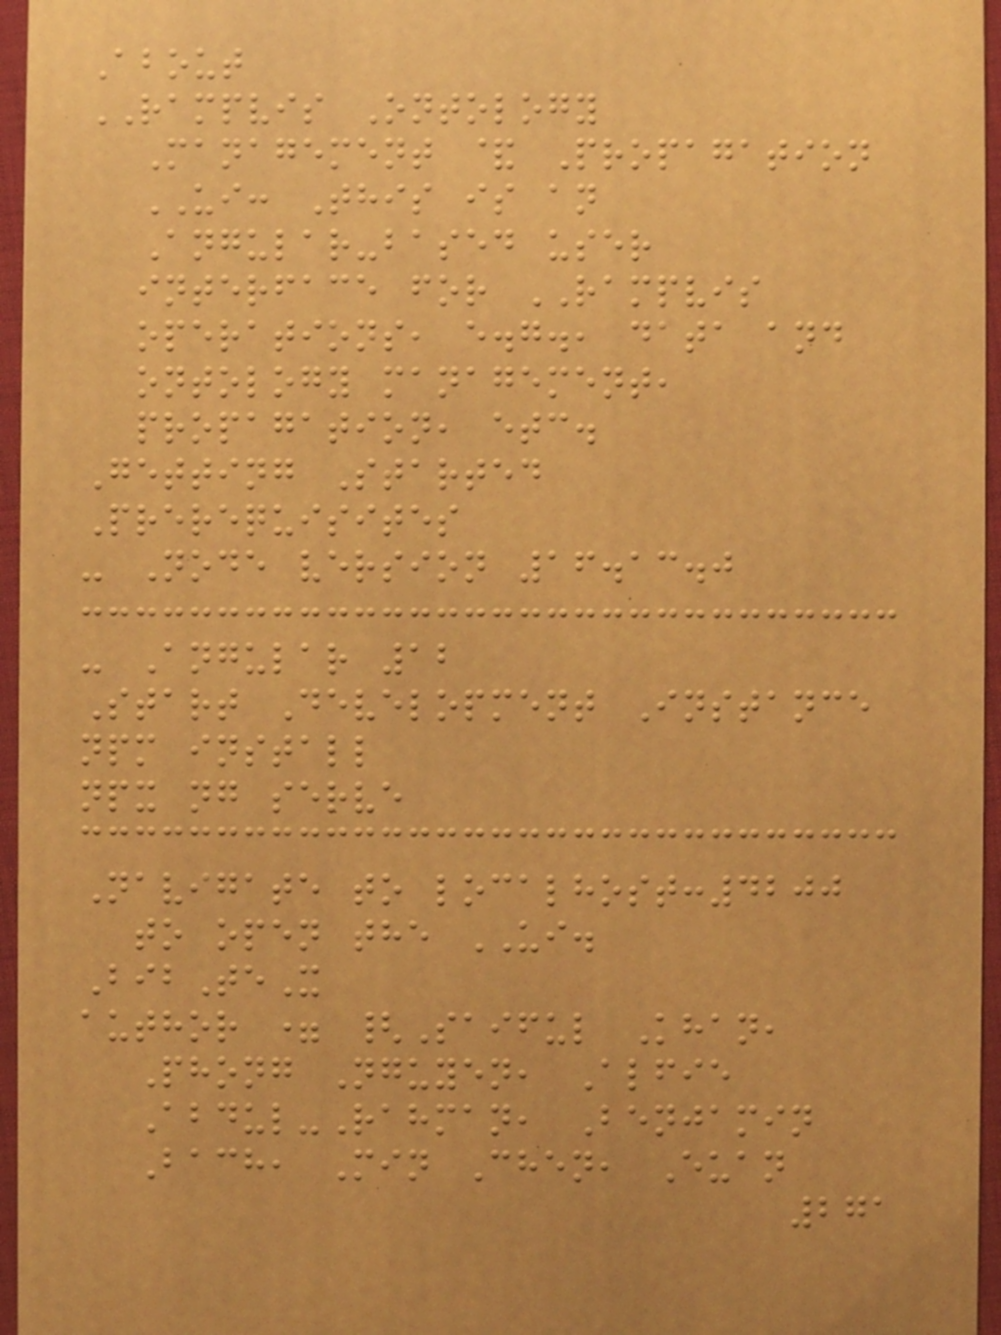About
RAMPVIS Ontology
Management & Propagation
UI: This is an
Angular-based user
interface for RAMPVIS
operations, e.g., data and
ontology management,
propagation, etc.
Getting Started
Prerequisites
- Node version 16.13.0
- Angular 12
Start Development Instance
npm install
npx ng serve
Navigate to localhost:4200
to open the UI.
BibTeX
author = {Saiful Khan,
Phong Nguyen, Alfie
Abdul-Rahman, Benjamin
Bach, Min Chen, Euan
271
